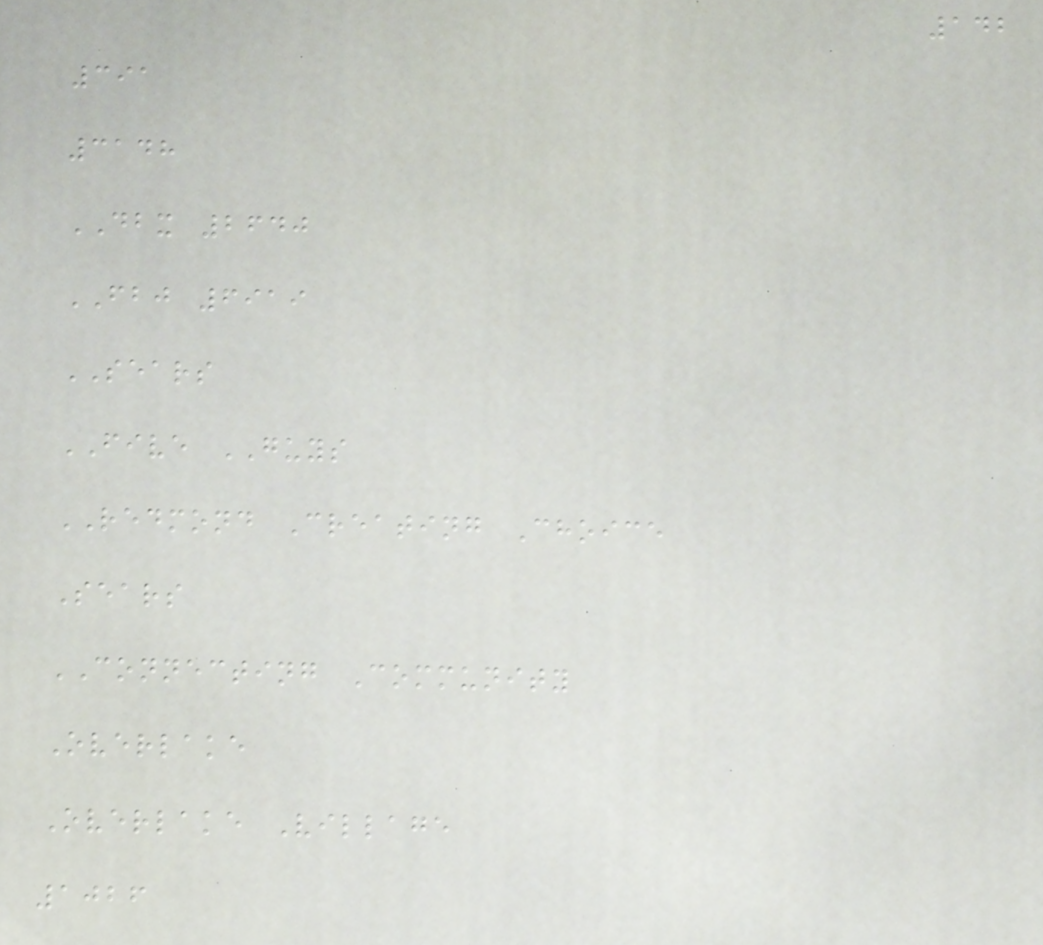142
391
3148
DBX 2640
FBJ 6919
SEARS
FIVE GUYS
REDMOND Creating Choice
Sears
CONNECTING Community
Overlake
Overlake Village
1026
